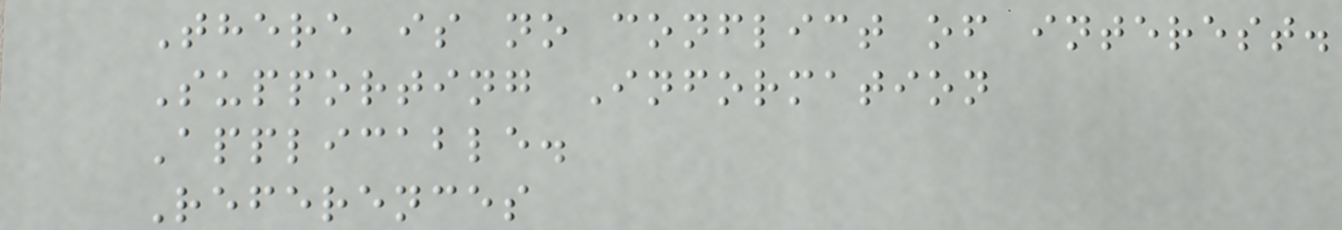There is no conflict of interest.
Supporting Information
Applicable.
References
